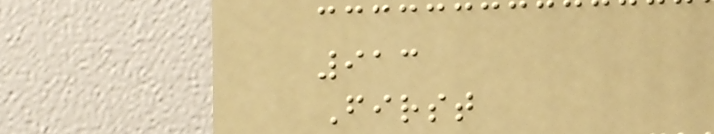913
First
